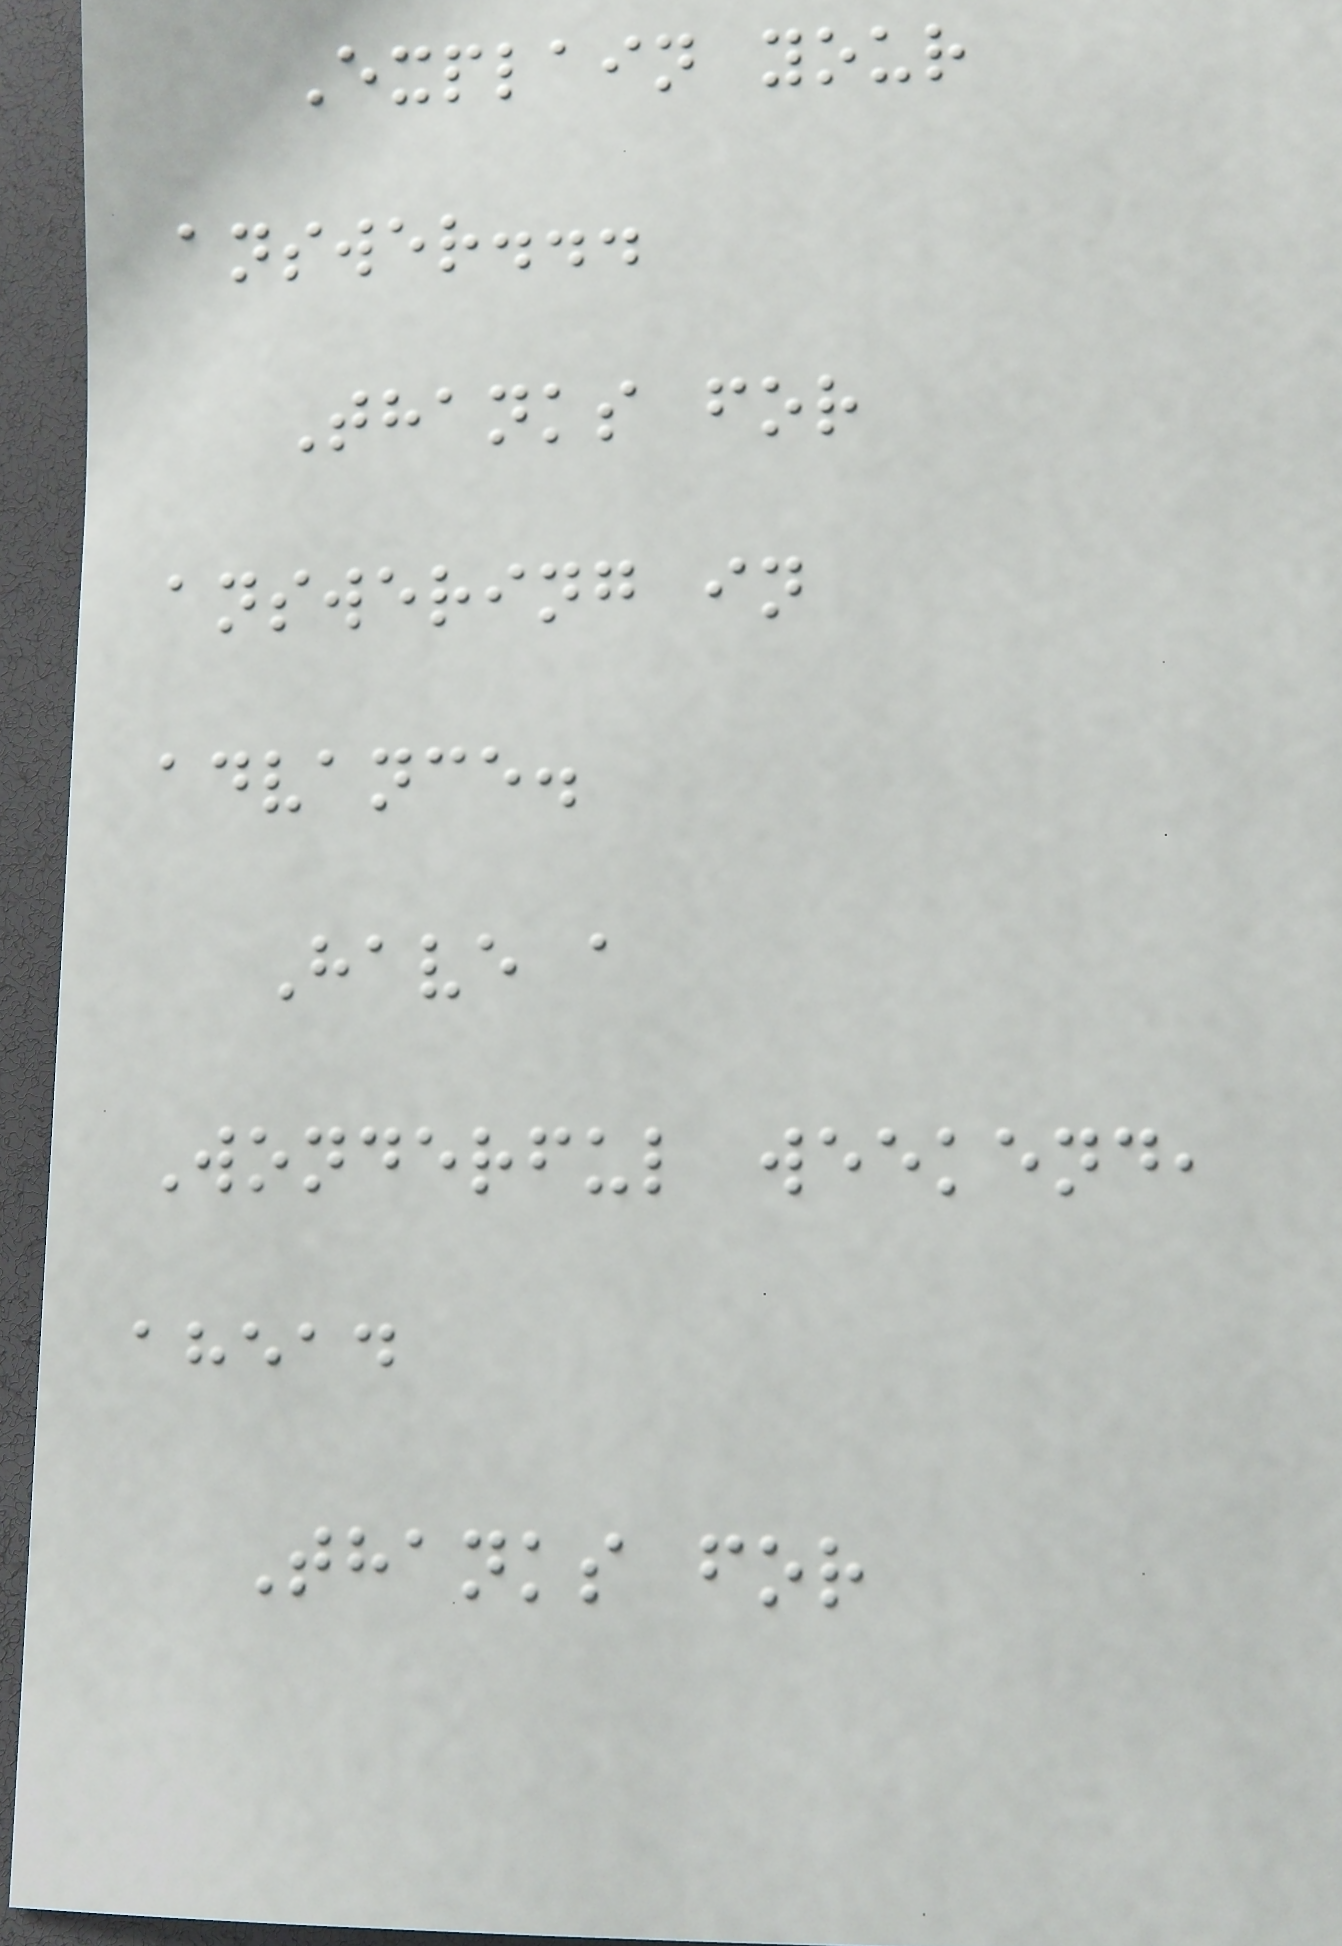Explain your
answer...
Thanks for
answering in
advance.
Have a
Wonderful weekend,
ahead
Thanks for
